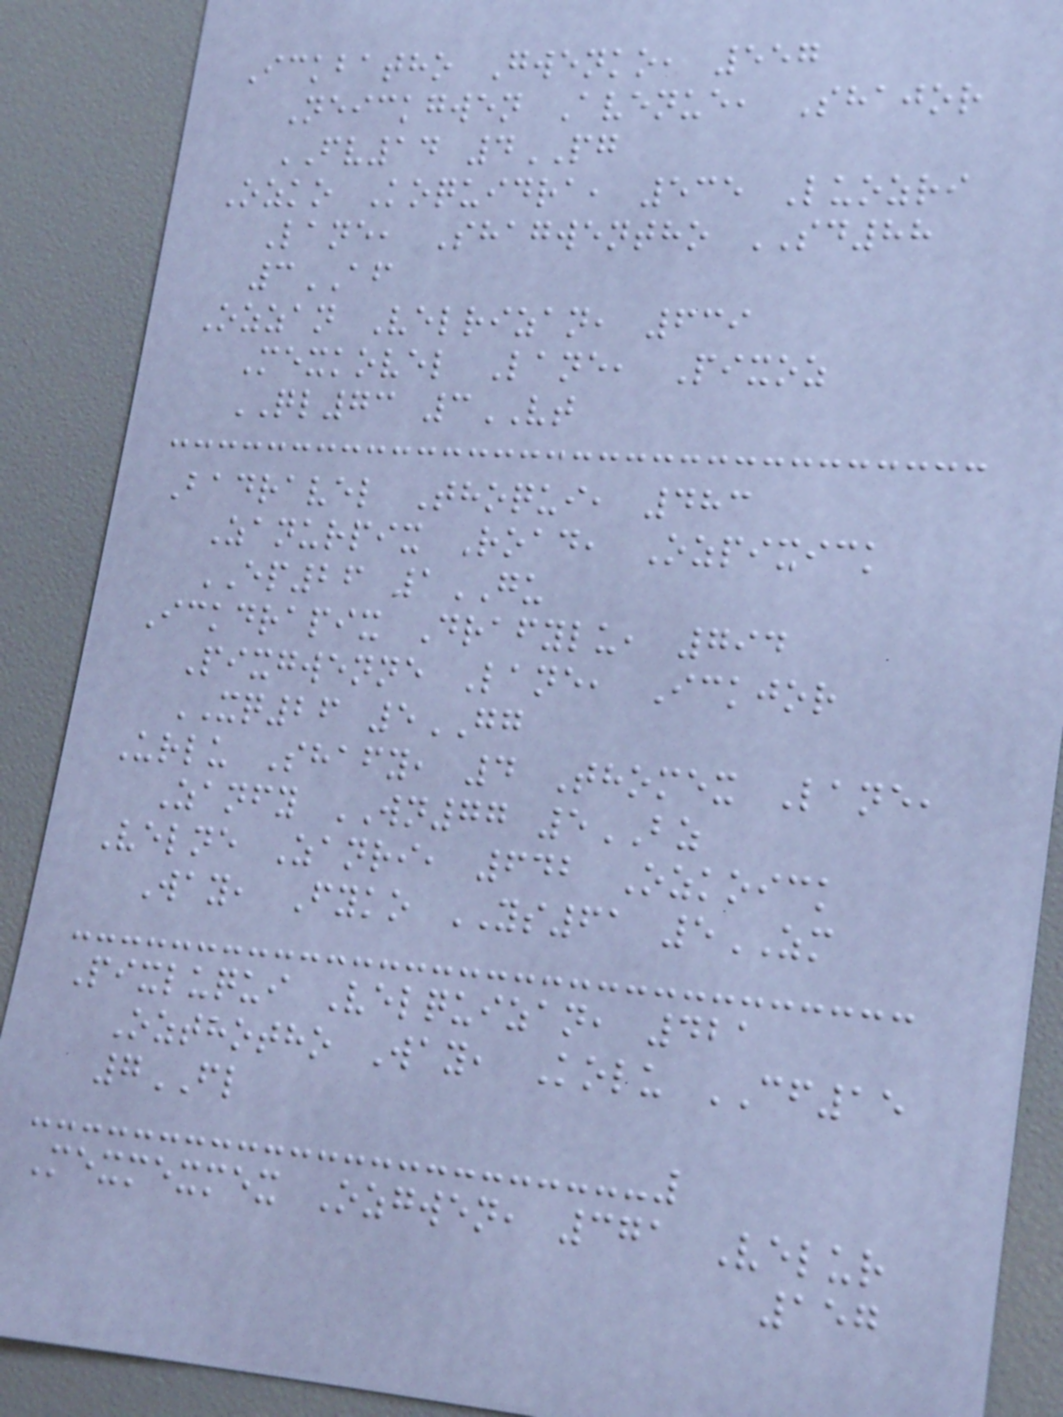Ickbatho Gwenko, 557
Neickgwen Avenue, Shajor
FV14 4PG
Ozko Koquidra, 535 Luozri
Lane, Shagwentho SD88
3AF
Ozzan Velrizan, 639
Mexkovel Lane, Pixoz
QL73 3VT
Badravel Thoqui, 483
Zanurpix Road, Ozpixick
EP26 1GU
Ickdrapix Drafylu, 794
Pixgwenne Lane, Ickjor
XQ26 5GG
Urlu Shafy, 4 Thomex Lane,
Zanfy WN77 5BZ
Velne Zanri, 642 Ozkoick
Way, Fyko YS61 5ZM
Pixluqui Velquizan, 421
Ozthotho Way, Kolu CF15
7FL
Mexmexmex Ozgwen, 371 Velur
157
